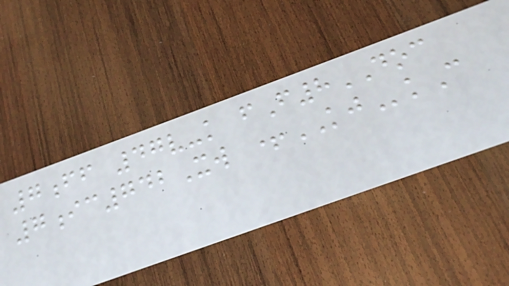7ff 47v-k fF8DOC
7ic742Xw +KJkC
